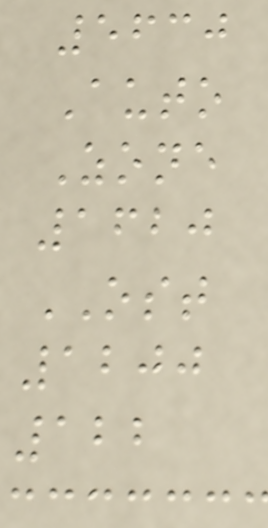5630
Auto
Zone
1620
OST
1200
122
